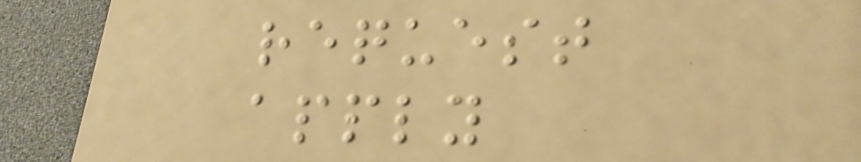request
apply
